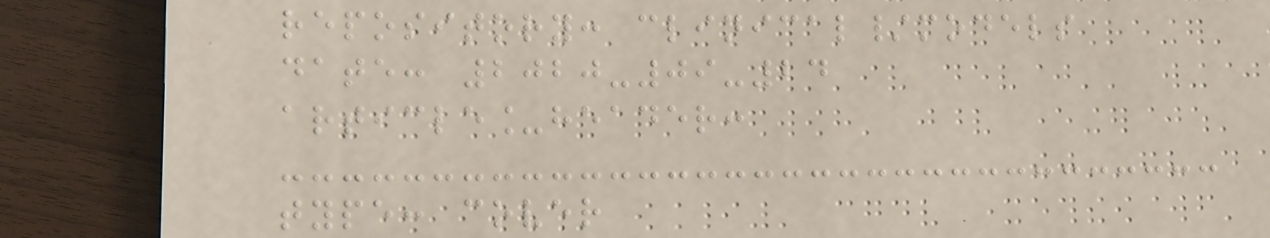repository: clinical/models
date: 2020-09-24
article_header:
type: cover
